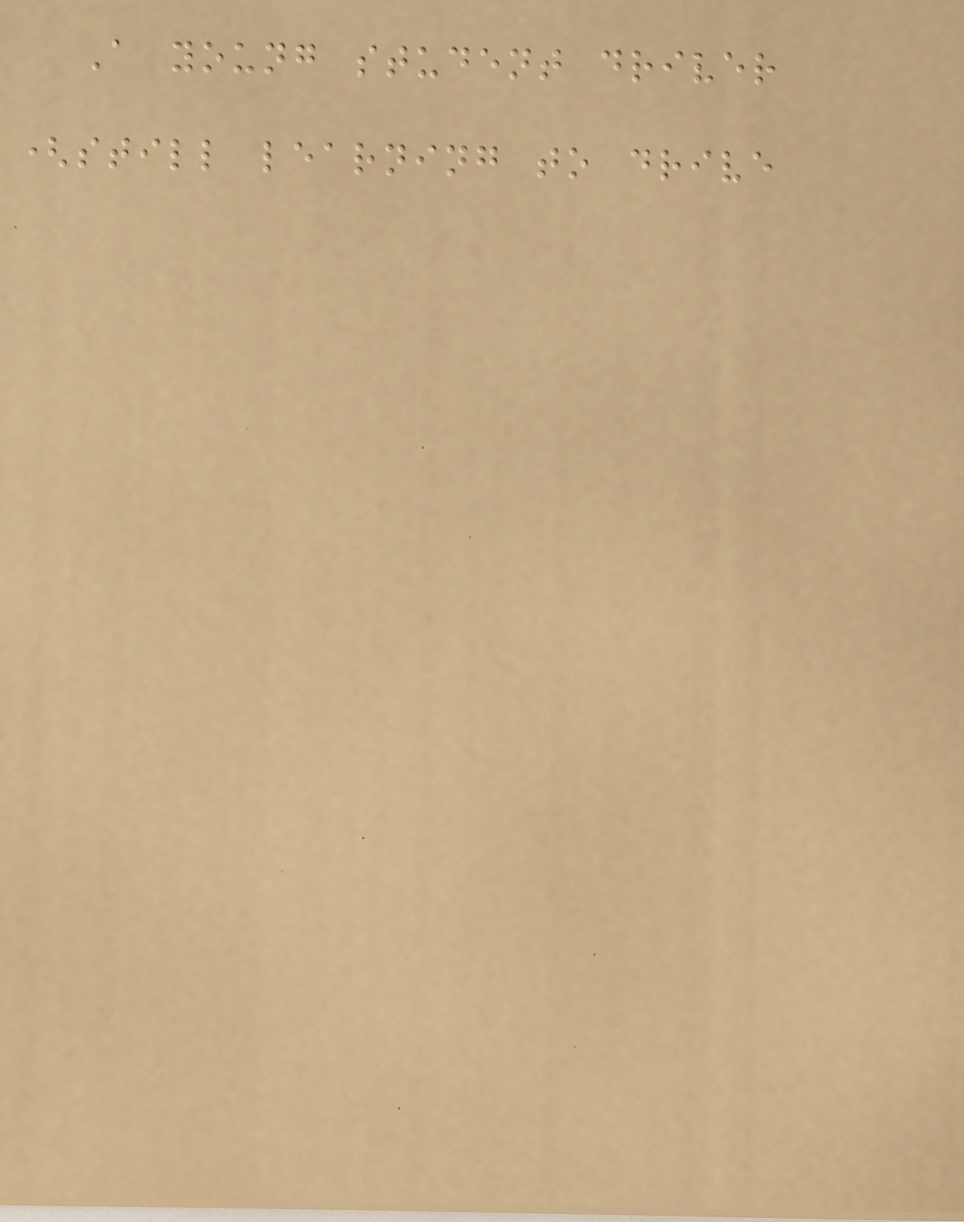A young student driver
(still learning to drive
